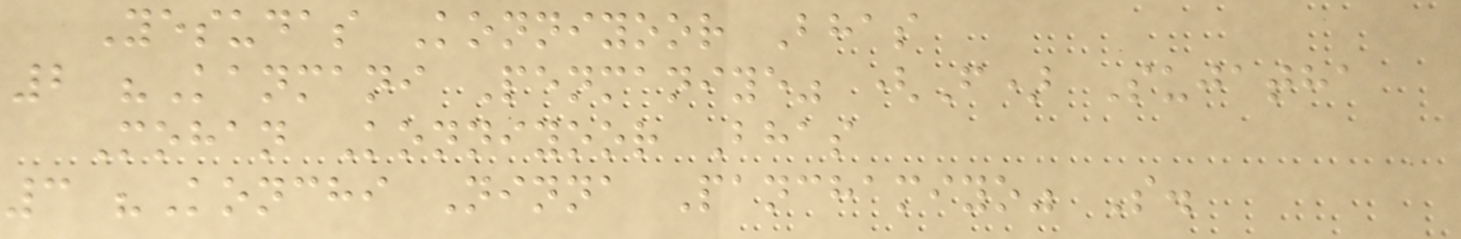Yesudas Konniyoor Bhas
2 "Kanmani Penmaniye" (F) Sujatha
Mohan Konniyoor Bhas
3 "Konchi Ninna Panchamiyo" S.
